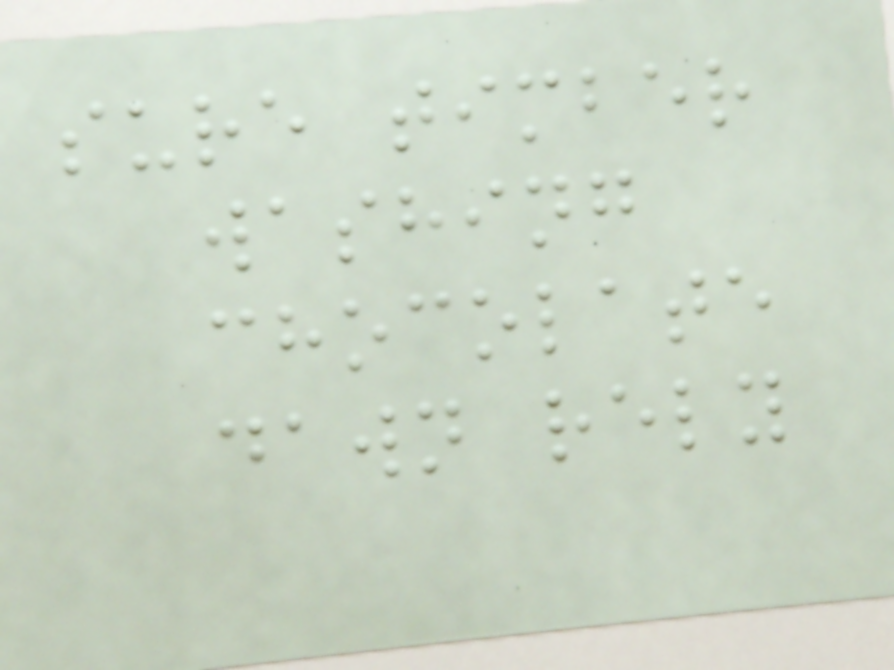sure timber
washing
chocolate
dawn rely
